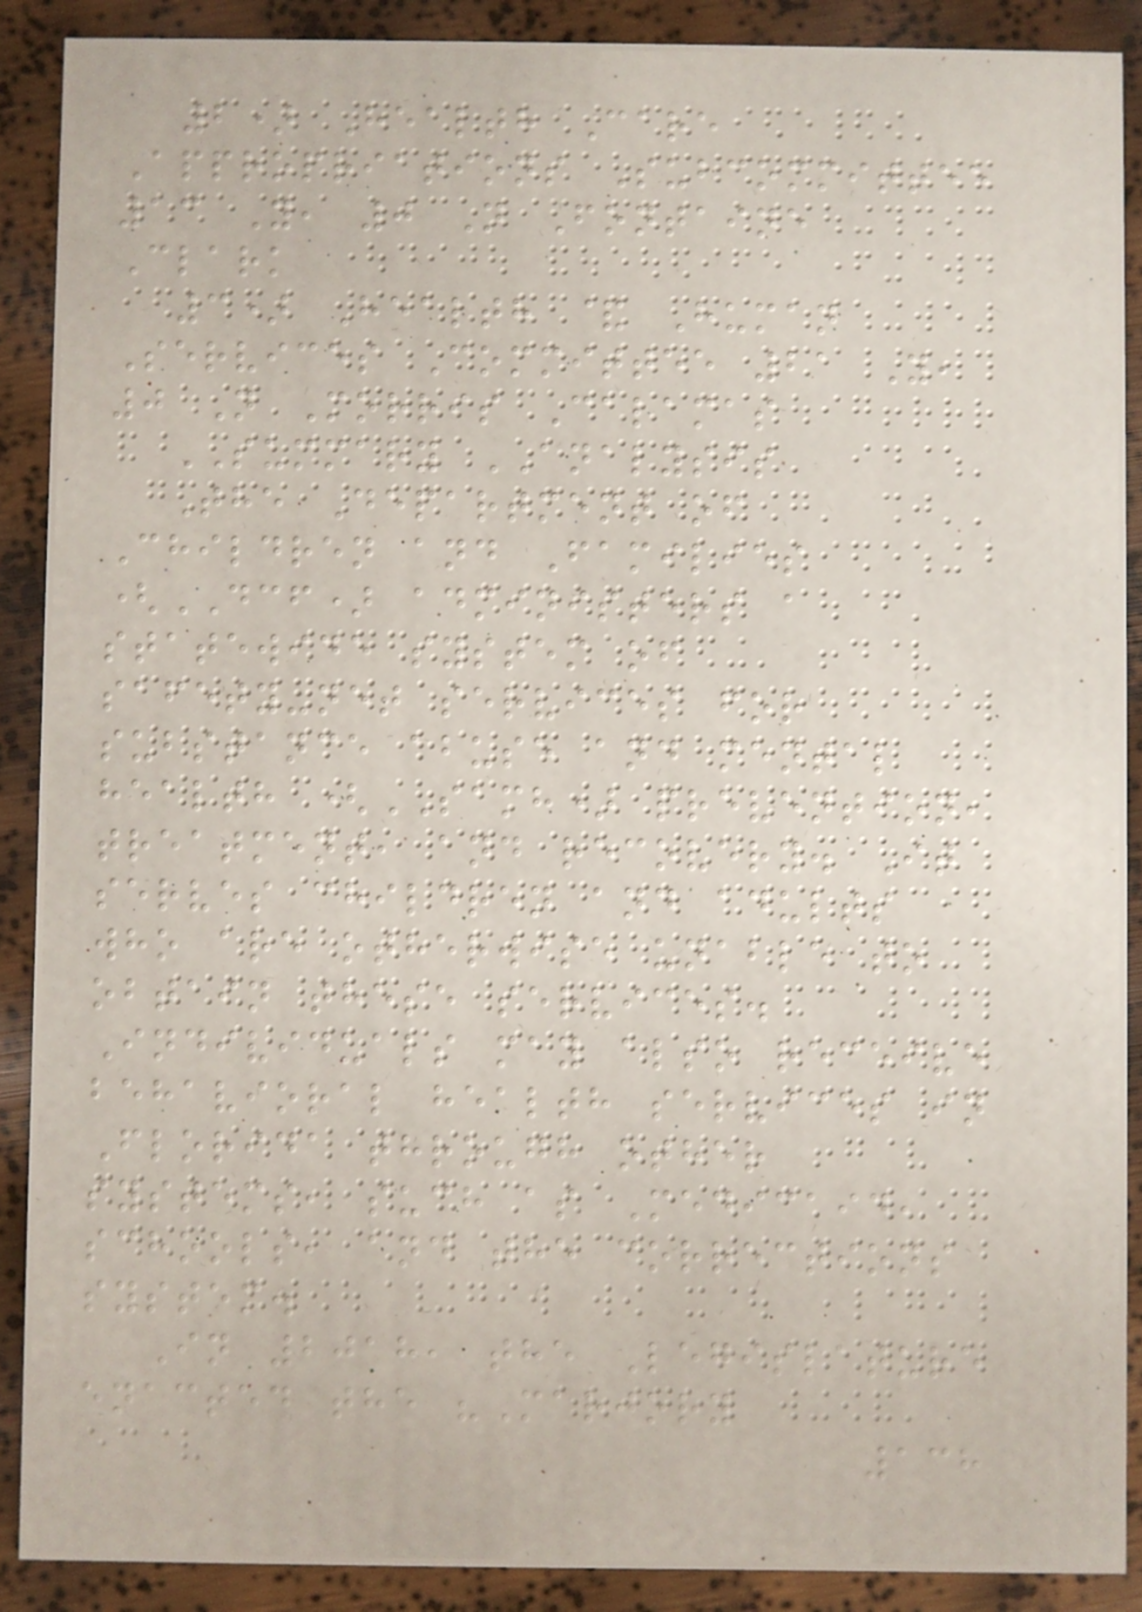2) Health Care
Appropriations Subcommittee
13 Y, 0 N Fontaine
Clark
3) Health & Human
Services Committee 21 Y,
0 N Morris Calamas
SUMMARY ANALYSIS
The Department of
Children and Families
(DCF) administers a
statewide system of
safety-net services for
substance abuse and mental
health (SAMH) prevention,
treatment, and recovery. It
serves children and adults
who are otherwise unable to
obtain these services.
Individuals may also receive
behavioral health services in
Florida through other
systems, such as Medicaid,
schools, and the corrections
system.
In 2018, the Legislature
enacted the "Marjory
138
